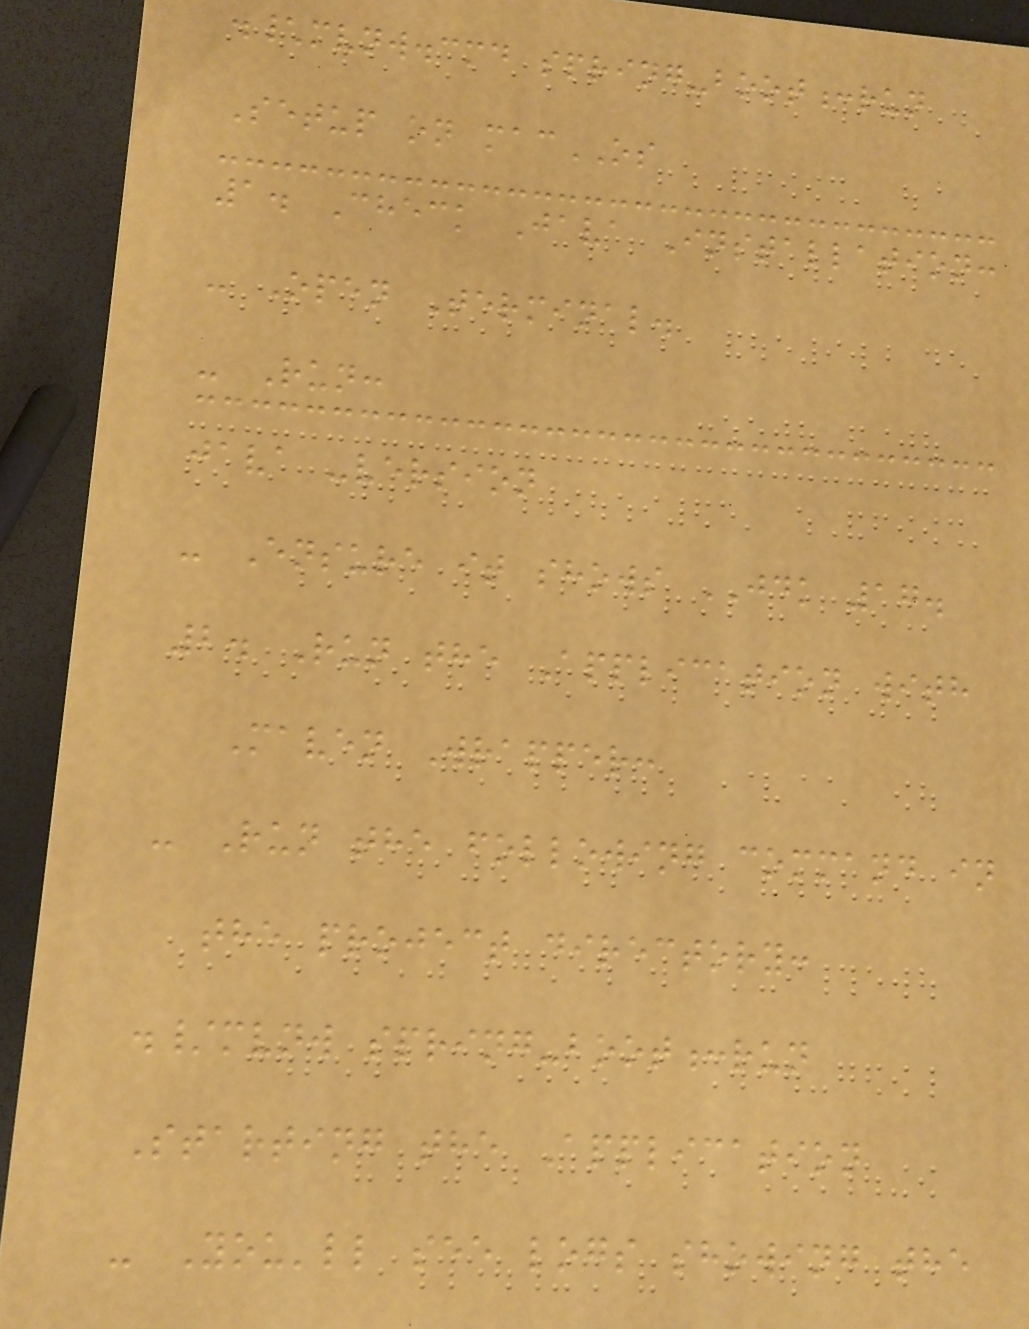.\mvnw.cmd spring-boot:run
Setup on macOS
1. Check Java Installation:
- Open Terminal.
- Run:
java -version
- Ensure it shows JDK 17.
2. Run the Application with
Maven Wrapper:
- Run the following command in
the project directory:
./mvnw spring-boot:run
Starting the Application
- You'll see logs showing the
